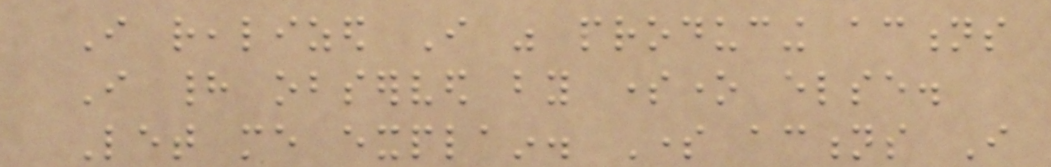I realized I was producing actions
I had observed by someone else.
Let me explain. Some actions I
